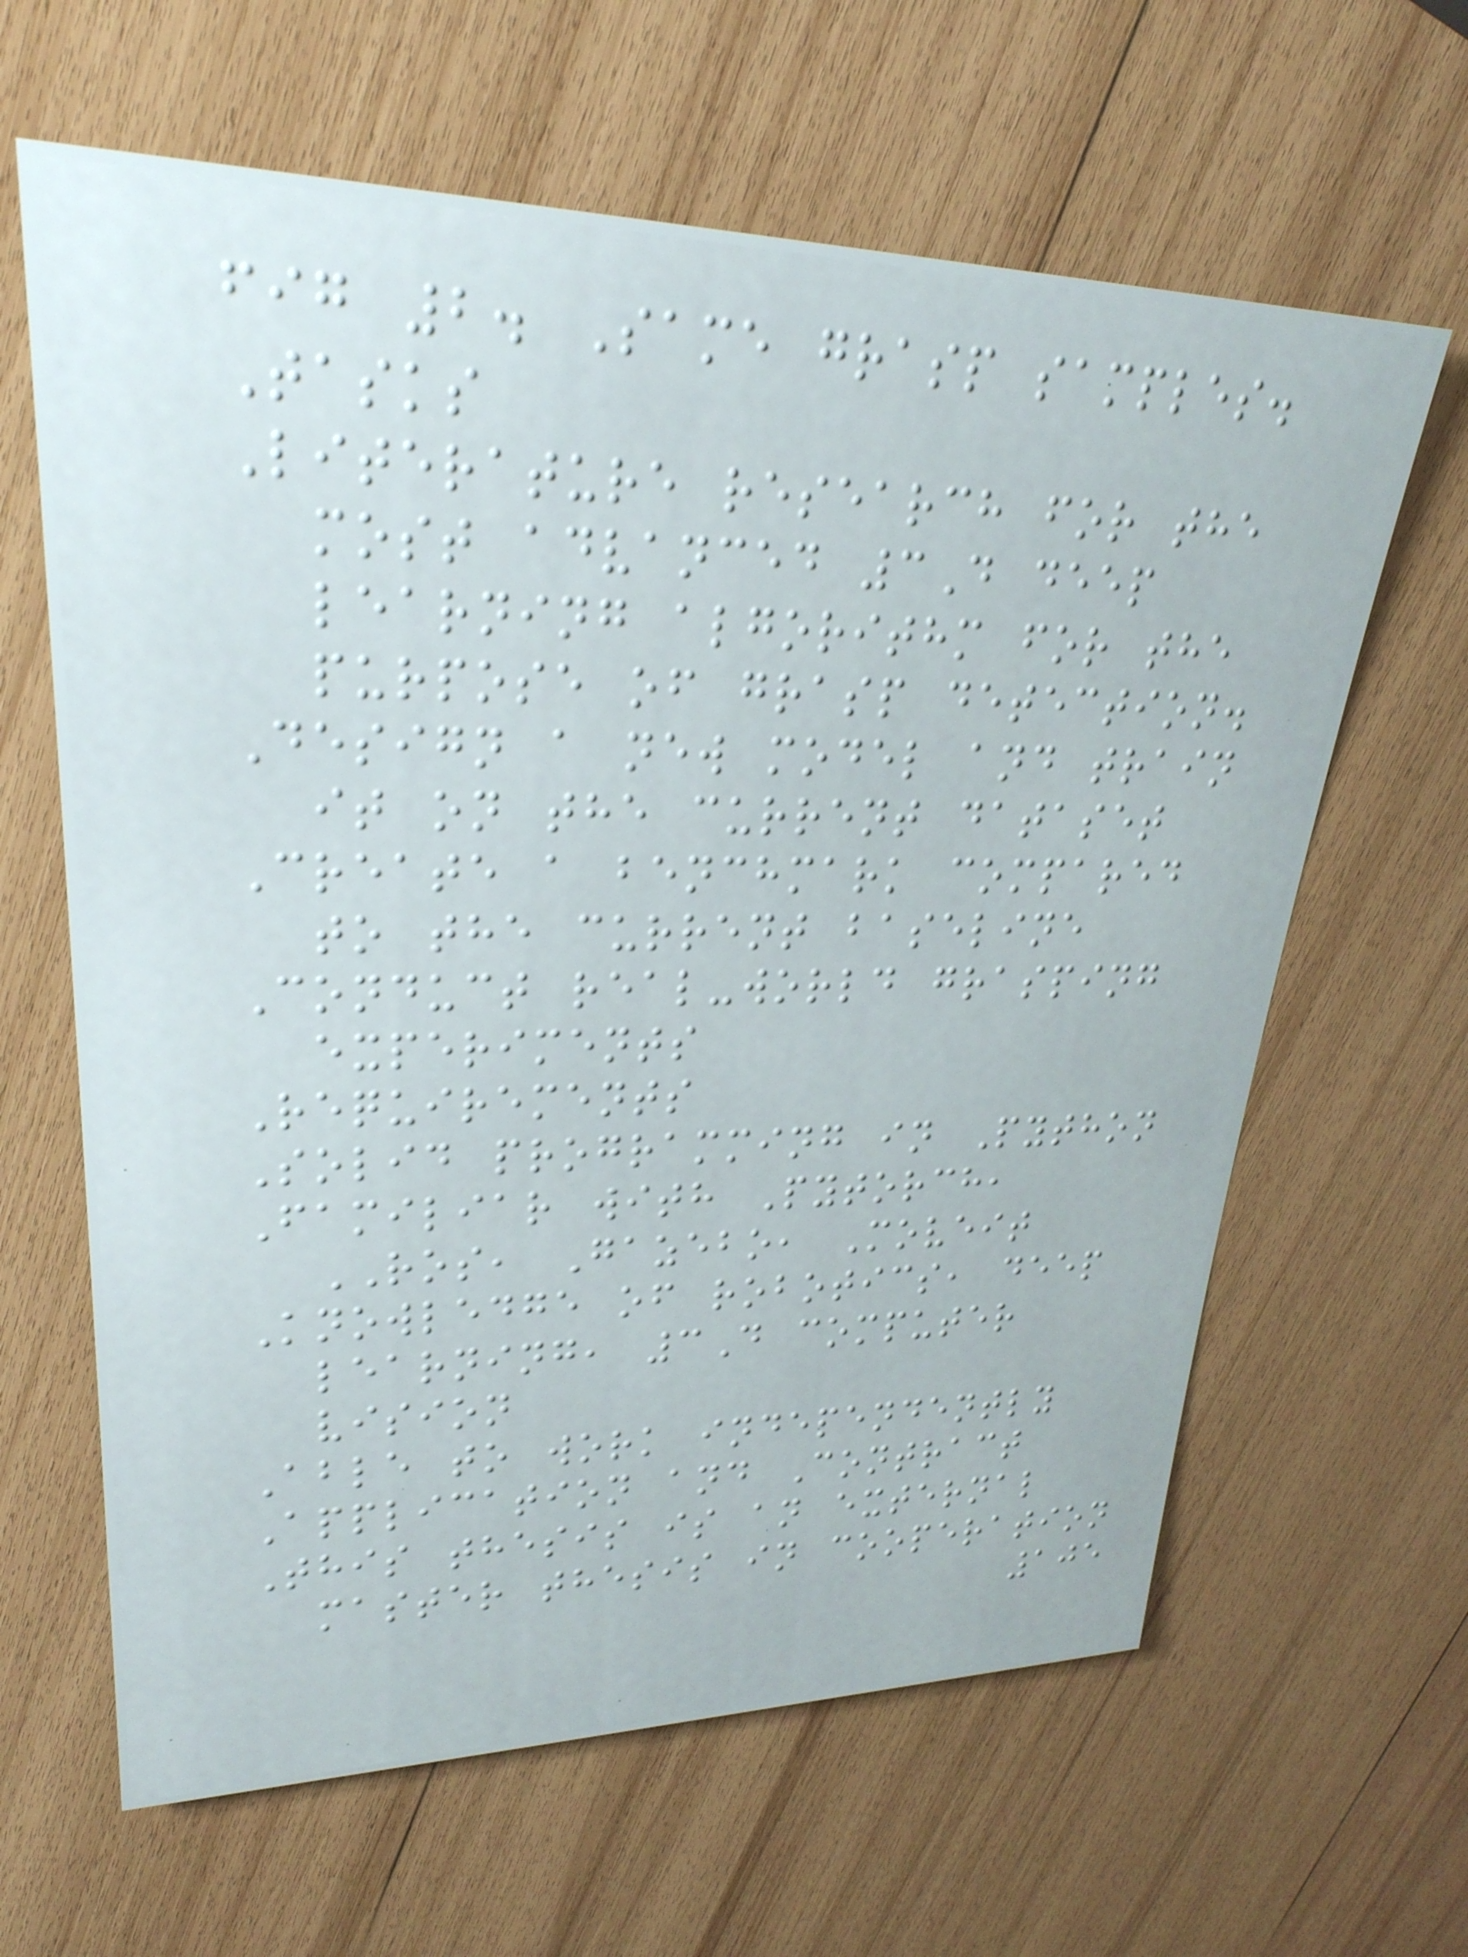fig 2. Same grasp samples.
Tasks
Literature research for the
most advanced 3D deep
learning algorithm for the
purpose of grasp detection.
Design a new model and train
it on the current dataset
Create a benchmark compared
to the current baseline
Conduct real-world grasping
experiments
Requirements
Solid programming in Python
Familiar with Pytorch,
ROS, Gazebo, Moveit
Knowledge of robotics, deep
learning, 3D computer
vision
Able to work independently
Application and Contract
This thesis is an external
master thesis in cooperation
105
